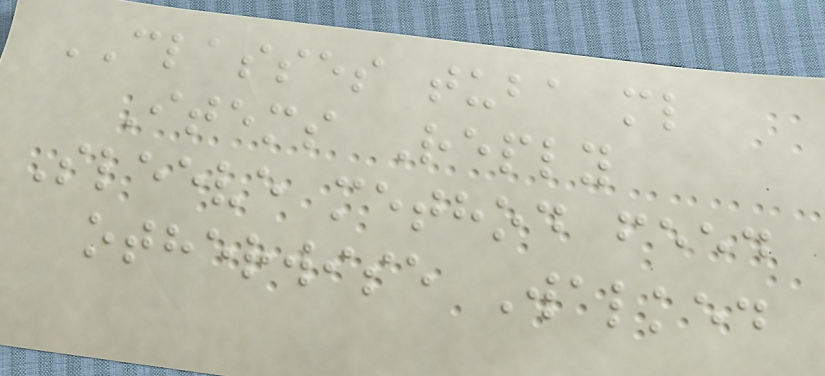CLASSES tuba ml
Items Reply
Sleeve method feed
otherwise Walked
